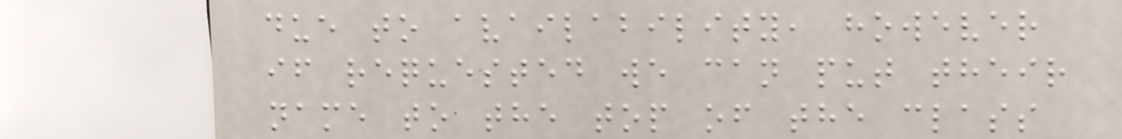due to availability, however
if requested we can put their
name to the top of the class
